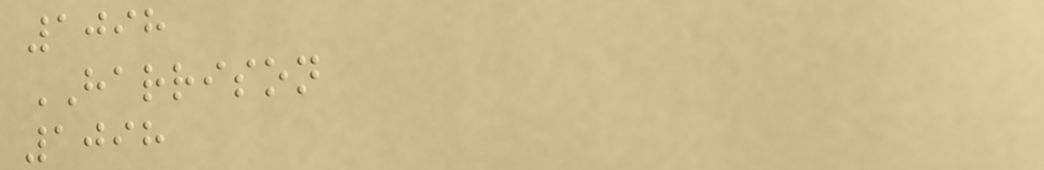1098
HARRISON
1098
